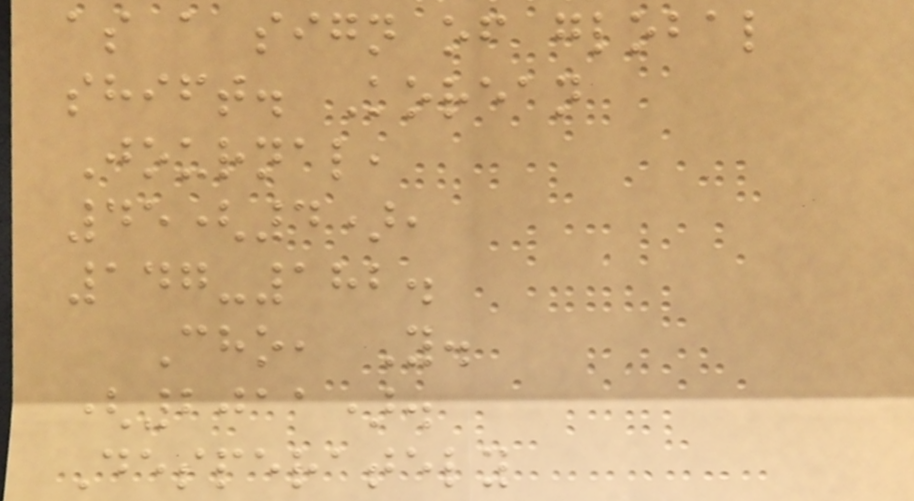as a sign of global
shift. Korean
Journal,
45(4),
147-182.
Cho, Y.
(2011).
Desperately
